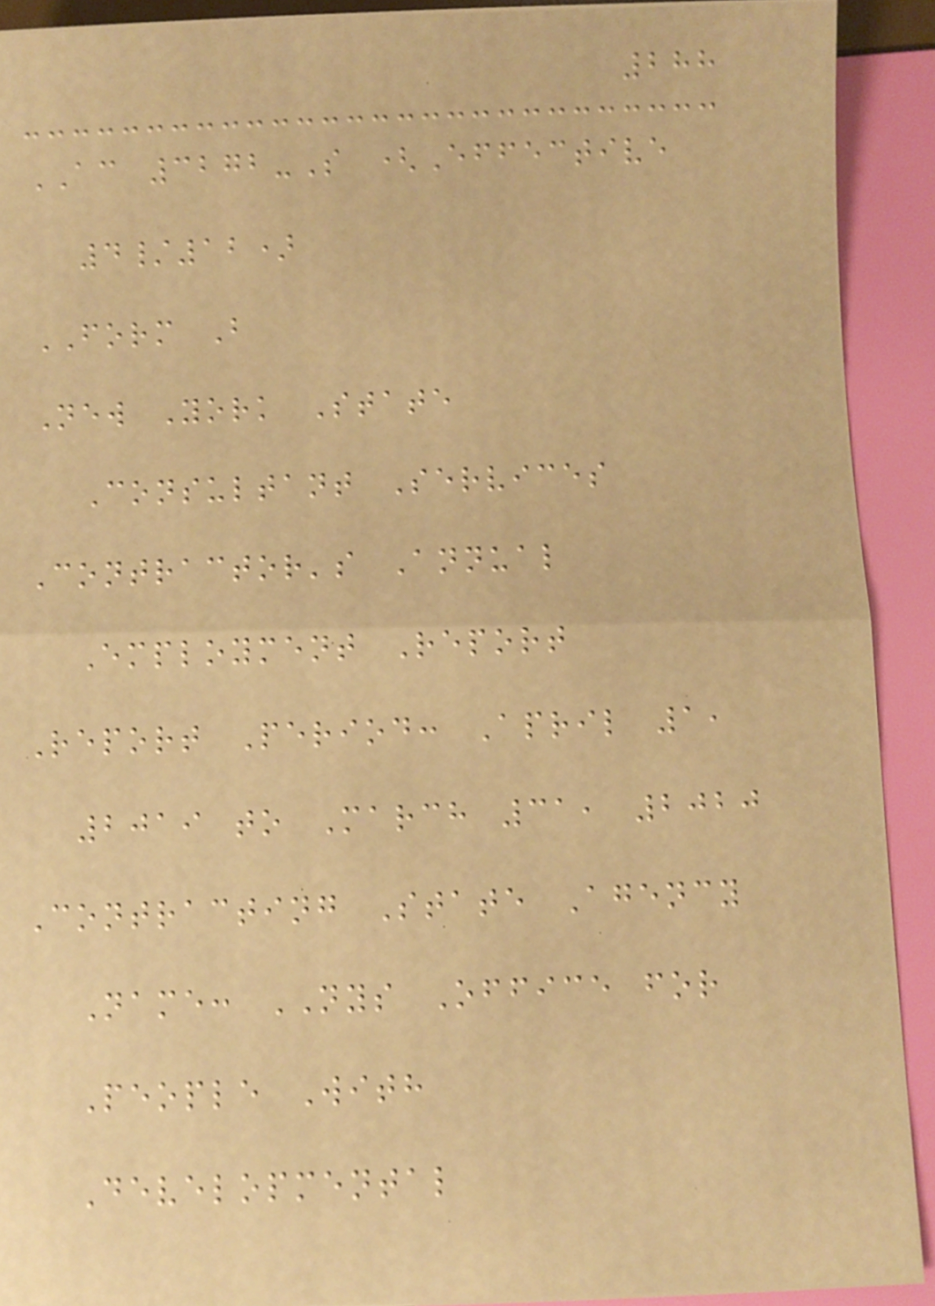288
AC 3272-S (Effective
4/12)
FORM B
New York State
Consultant Services
Contractor's Annual
Employment Report
Report Period: April 1,
2019 to March 31, 2020
Contracting State Agency
Name: NYS Office for
People With
Developmental
